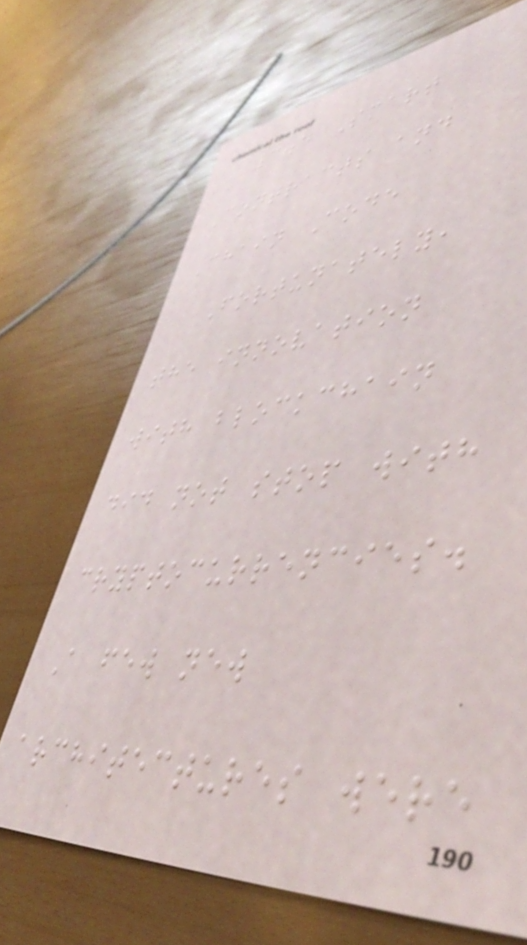3.4 Smart
Contracts and
Chain Code
Fortunately,
the innovation
with blockchain
did not stop with
cryptocurrencies.
A few new
architectures were
